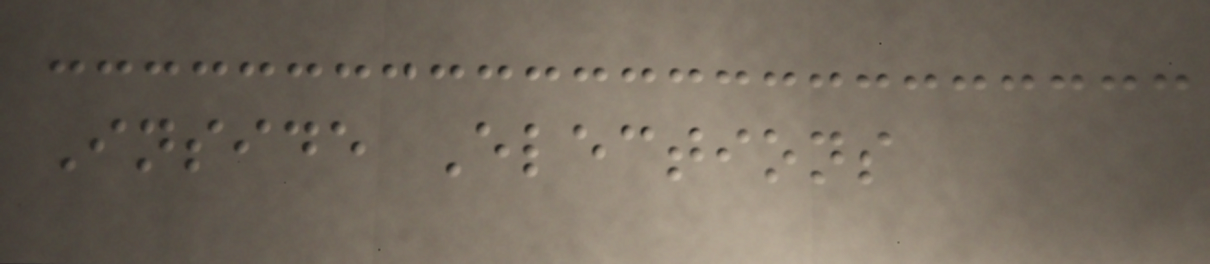Inside Elections
